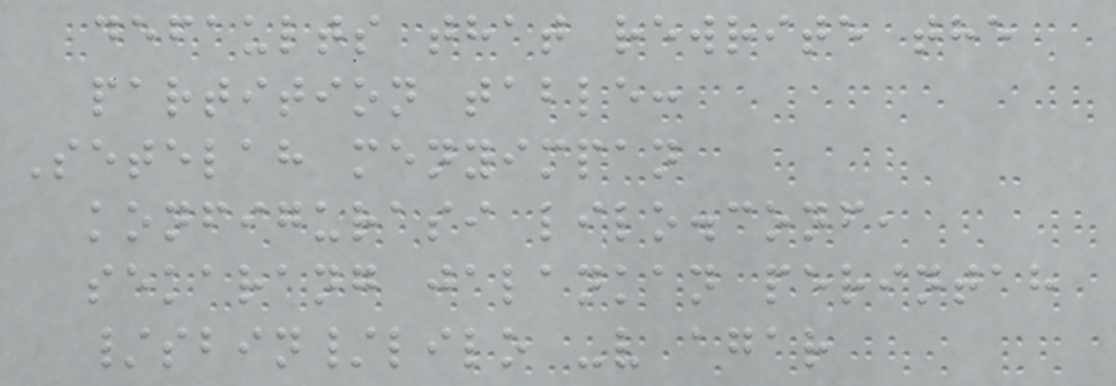defaults that rewrite the
partition table:
Setelah menyimpan
konfigurasi lilo.conf,
sekarang jalankan perintah
/sbin/lilo -v agar
